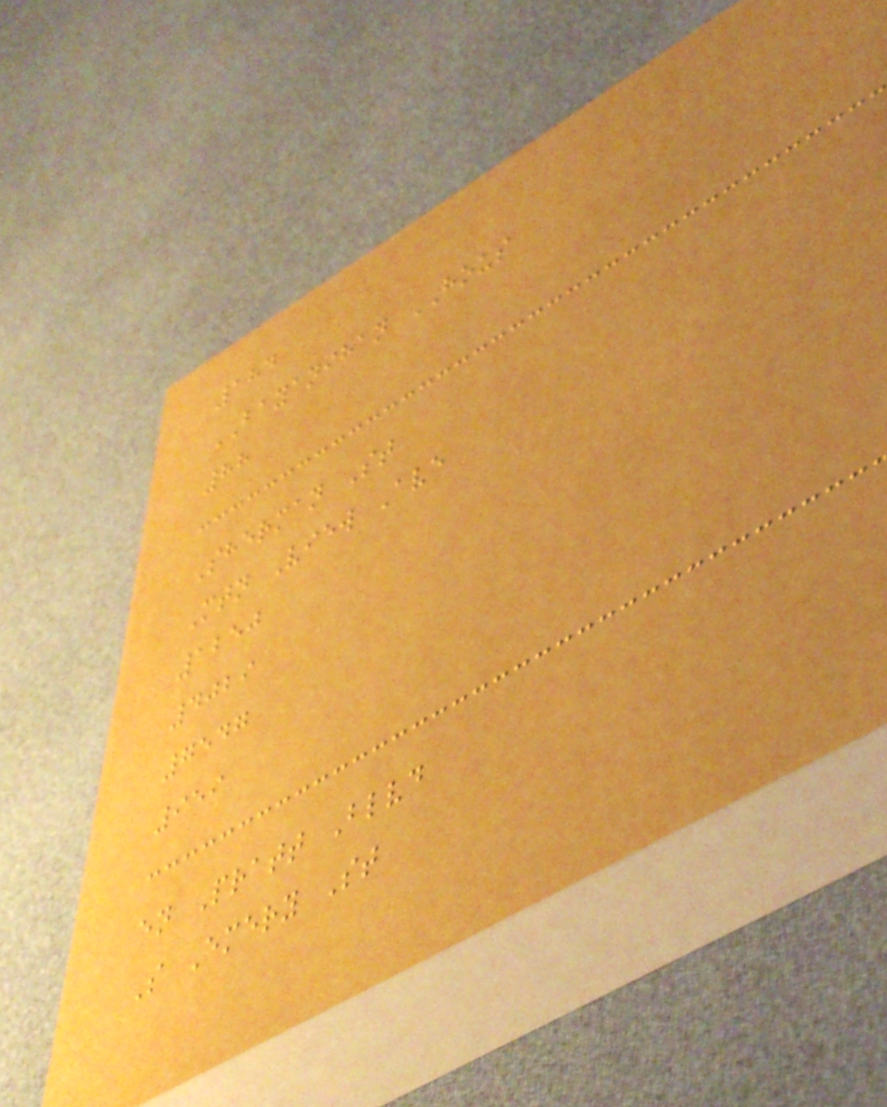184
BAYANIHAN HOUS
88
Sherman St
Mtn View Ave
1250
4029
7547
959
en Pratt Blvd
S Emery St
